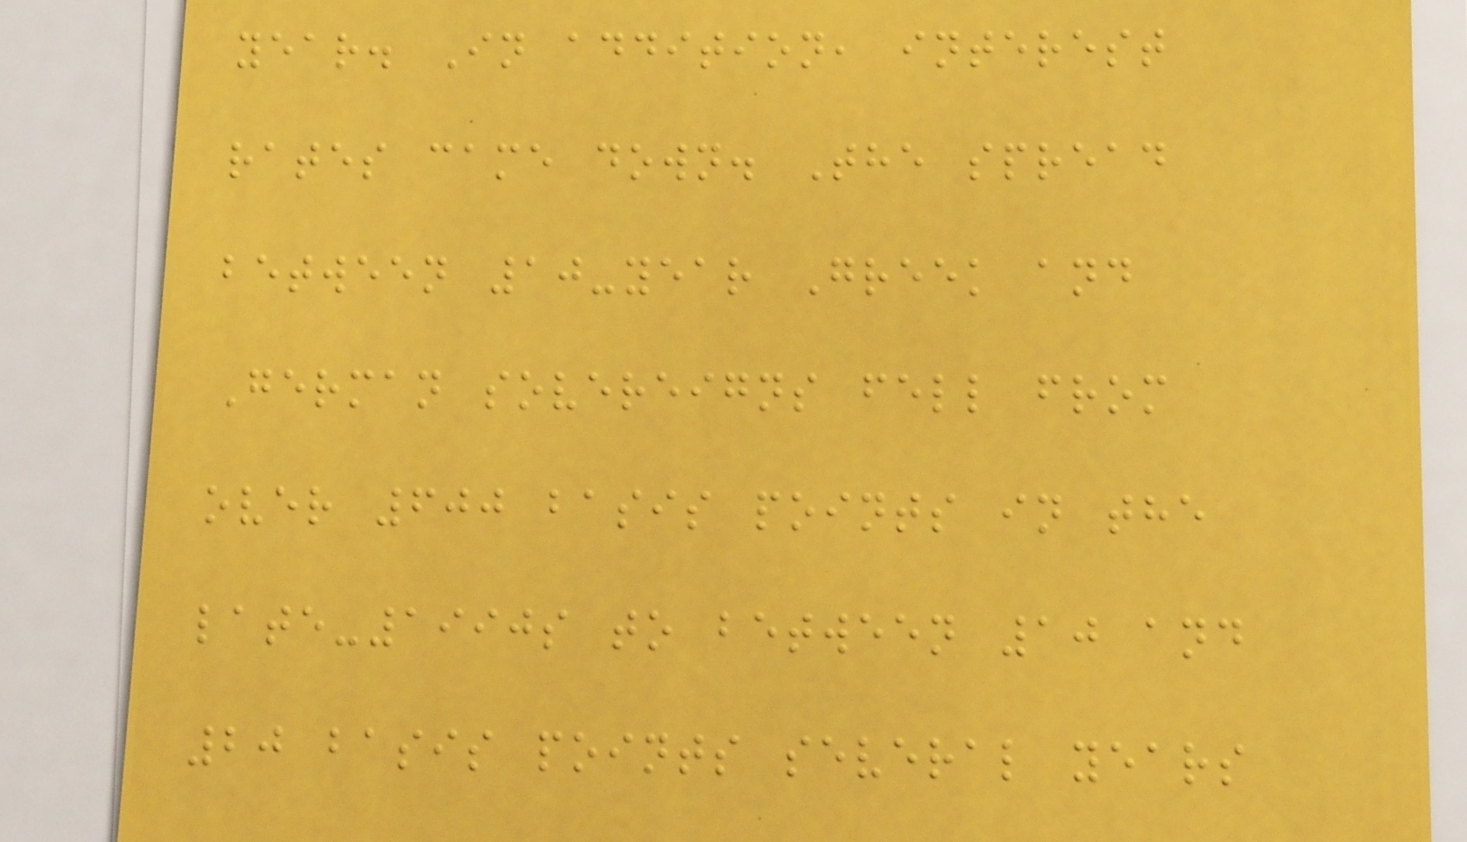year. In addition, interest
rates came down. The spread
between 10-year Greek and
German sovereigns fell from
over 600 basis points in the
late-1990s to between 10 and
20 basis points several years
